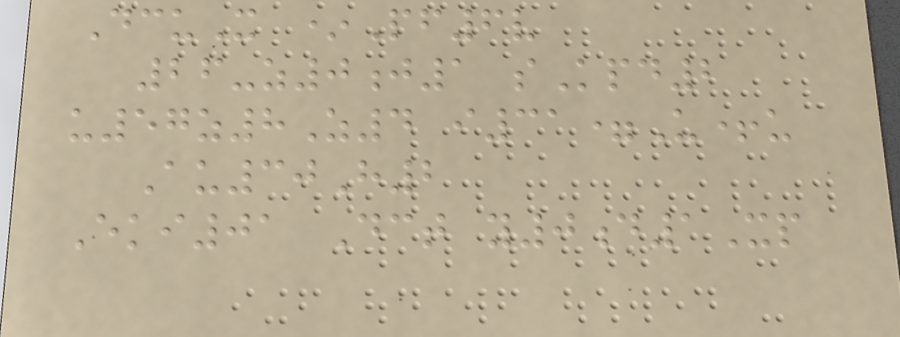DcuX *Pf6v
26-z0j1 sKpd2
u57z8Z4 i31=U+u
Au30H2
Eki01 Dct y0d1Xp
